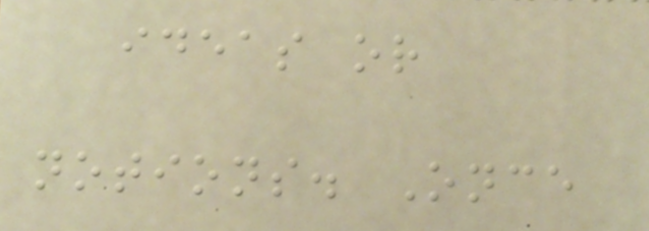ideas or
notions. Once
